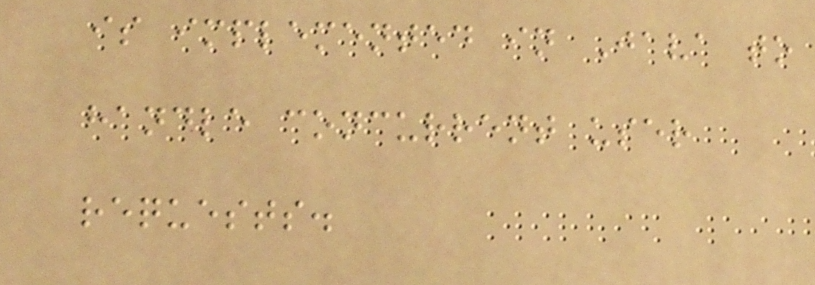is implemented in Java to
handle concurrent user
requests.
